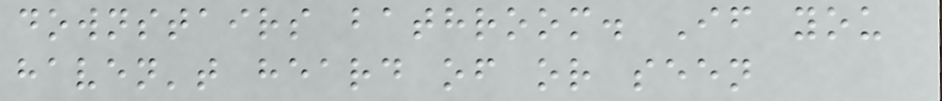downstairs bathroom. If you
haven't heard of or seen
